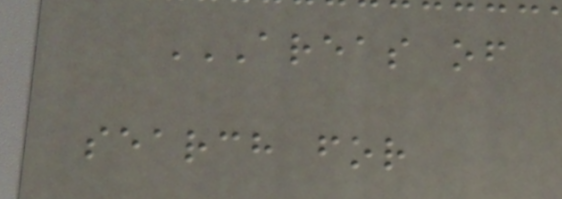AREAS OF
SEARCH FOR
